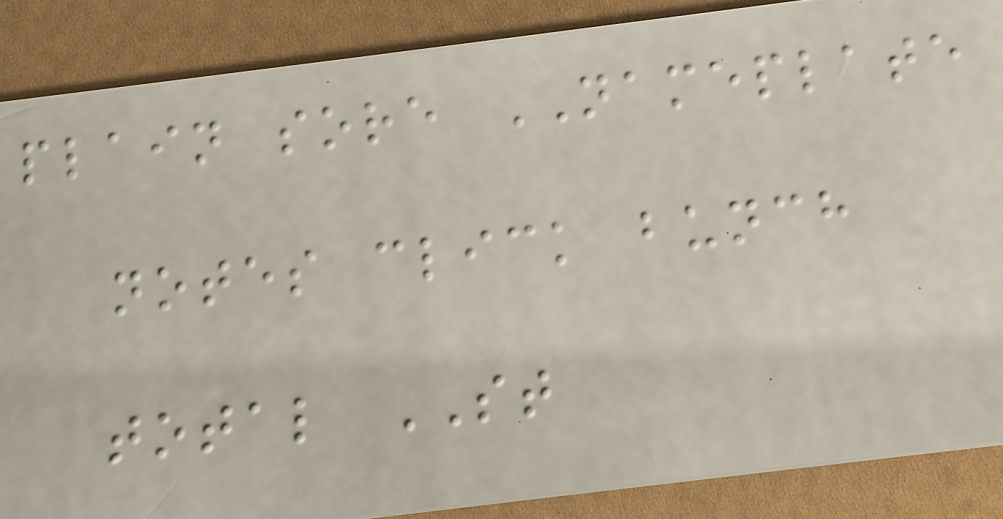plain sore NAMEPLATE
notes click bunch
total ST
